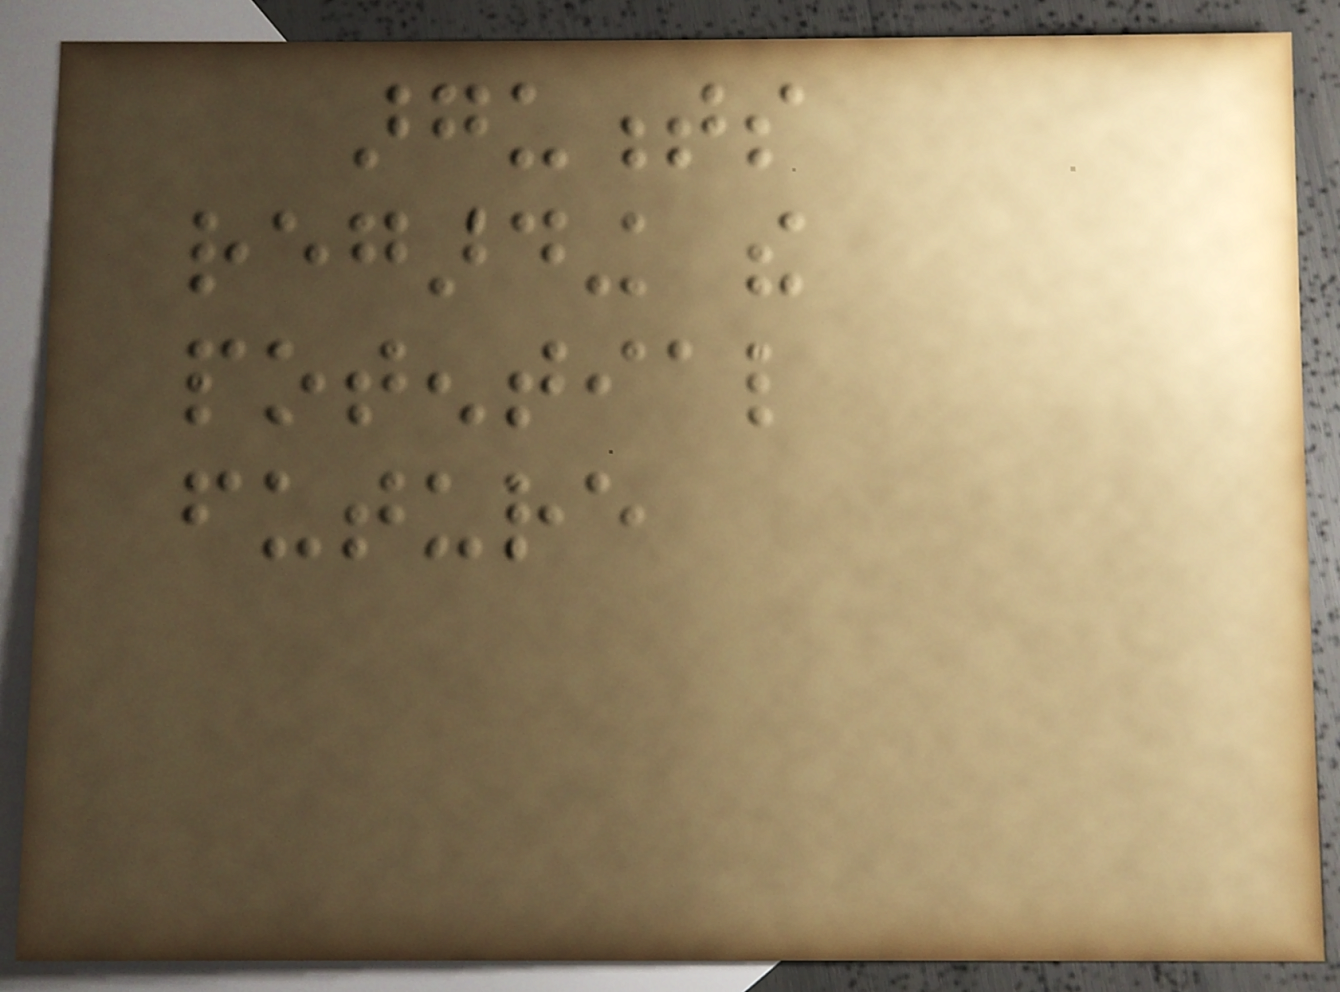arguments
regarding the
potential
future
